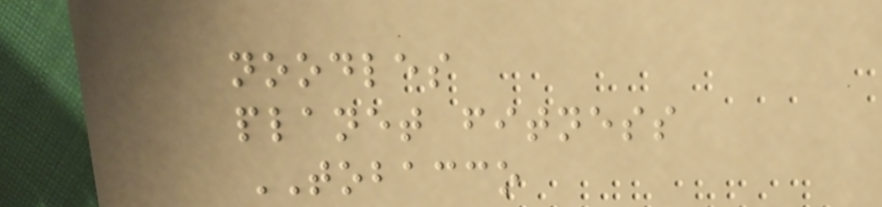noodles
planet fitness
TOBACCO
